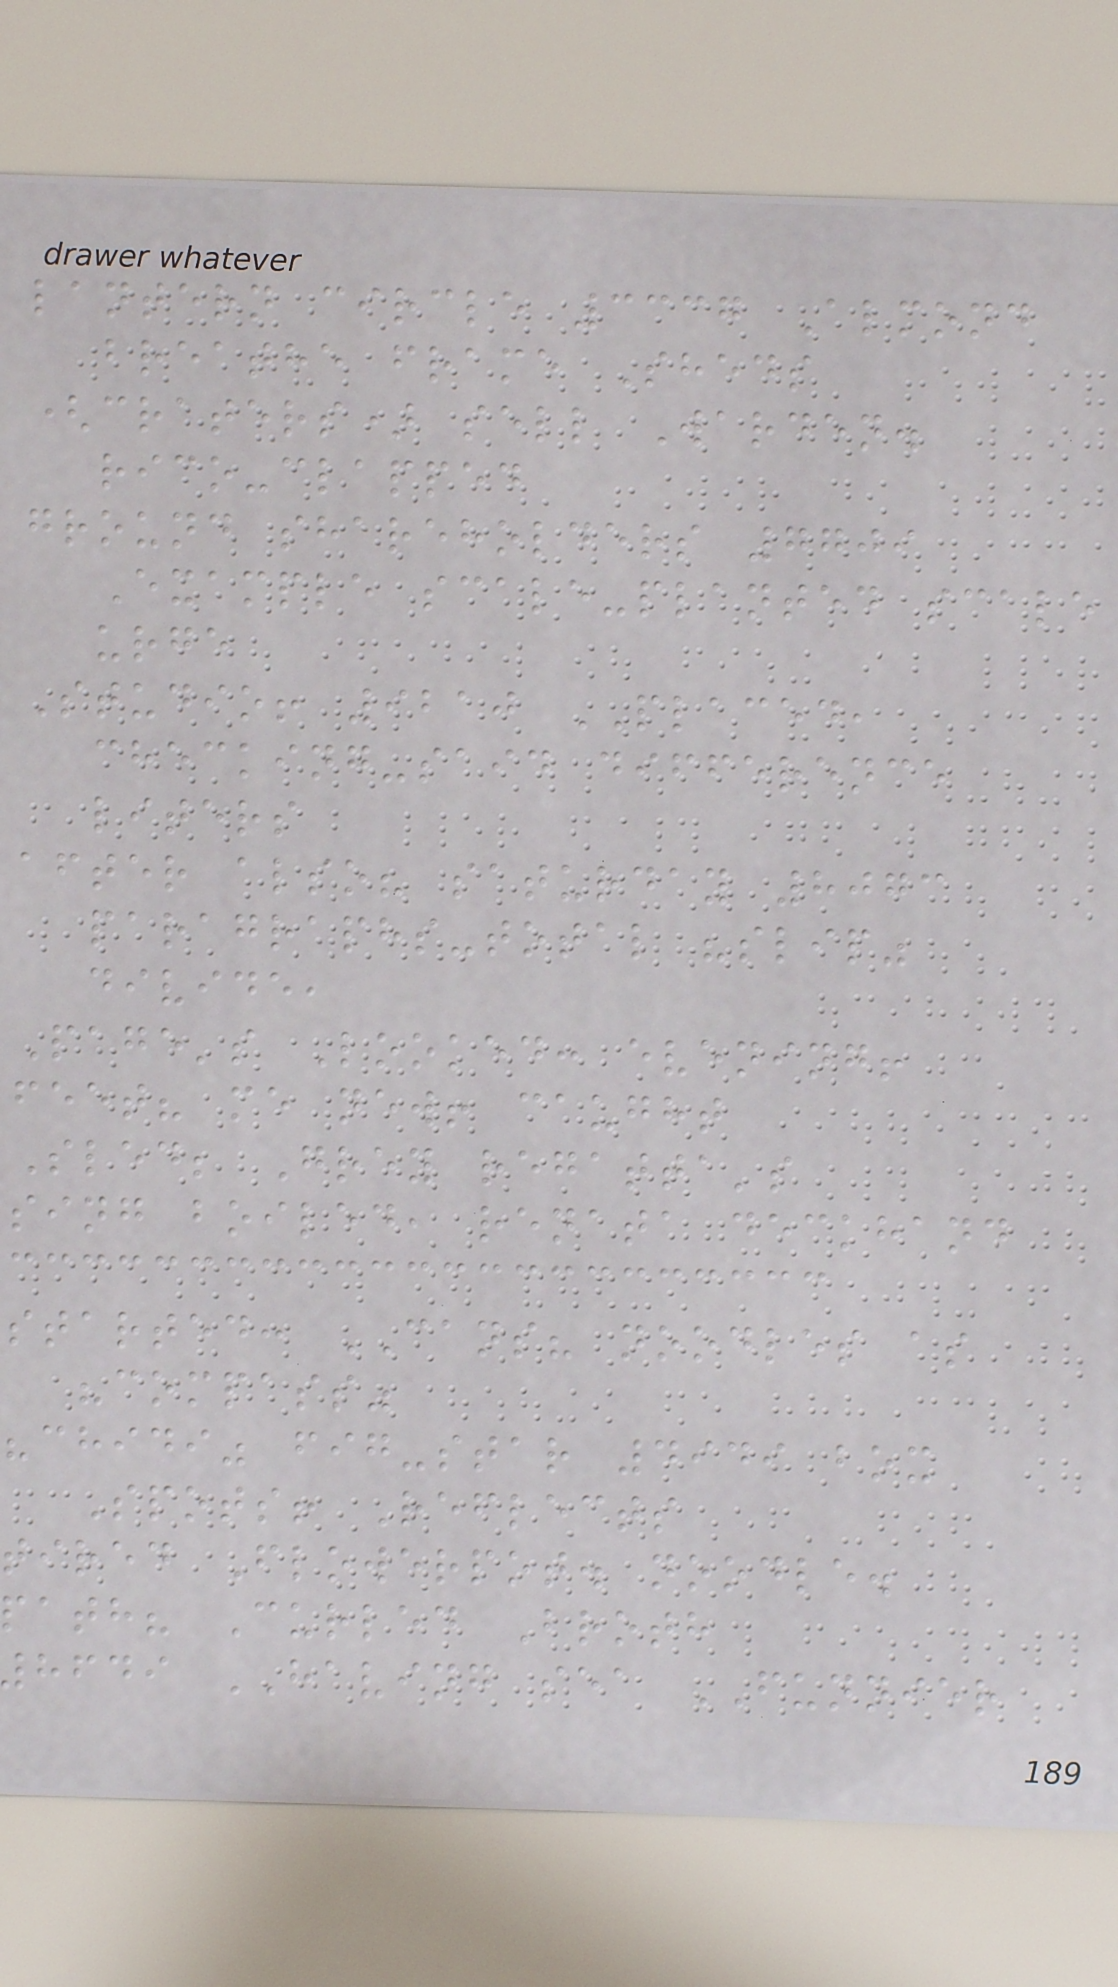lantern circle 3337 Almond
breathe frame Sheds
(craters) sell Warden.
rico-clapped
ground shareholders 7709
Example scale-planted scale
urge
Studio! 9210 PLACED,
checking-said difference
liters
after also? saturday 8073
paragraphs-total "slip"
divide,
Page's Looked: evening!
feet? me new! caught
Sled; Grey regatta's
sing boiled, renata deckhand
started: CANS? noodles as
"compass"
"chidi" fig-star 4949 box
Spots! Reflects
tired Flowerpot. noodle.
path? Curled Broth
hfdi HAVING sea FUNNIER
